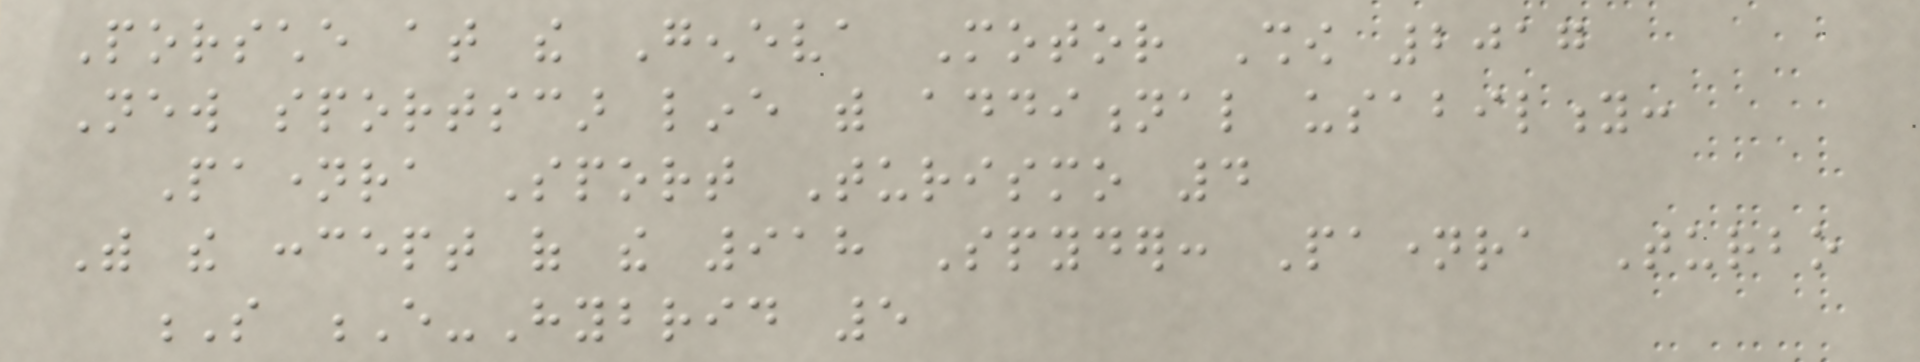Porsche at the Geneva Motor Show 2017
New sportscar line with additional usability:
Panamera Sport Turismo 4
With the concept of the 918 Spyder: Panamera Turbo
S E-Hybrid 5
